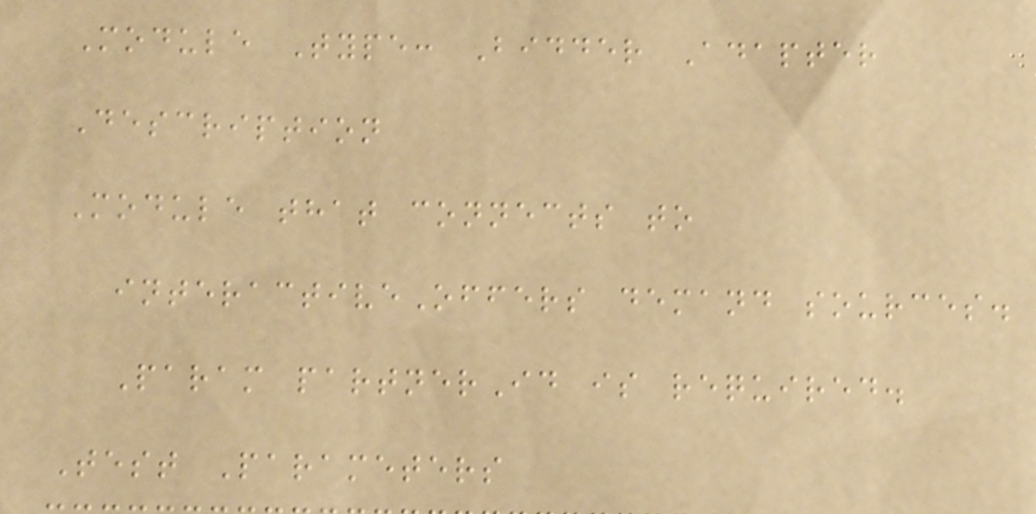Module Type: Bidder Adapter
Description
Module that connects to
interactiveOffers demand sources.
Param partnerId is required.
Test Parameters
